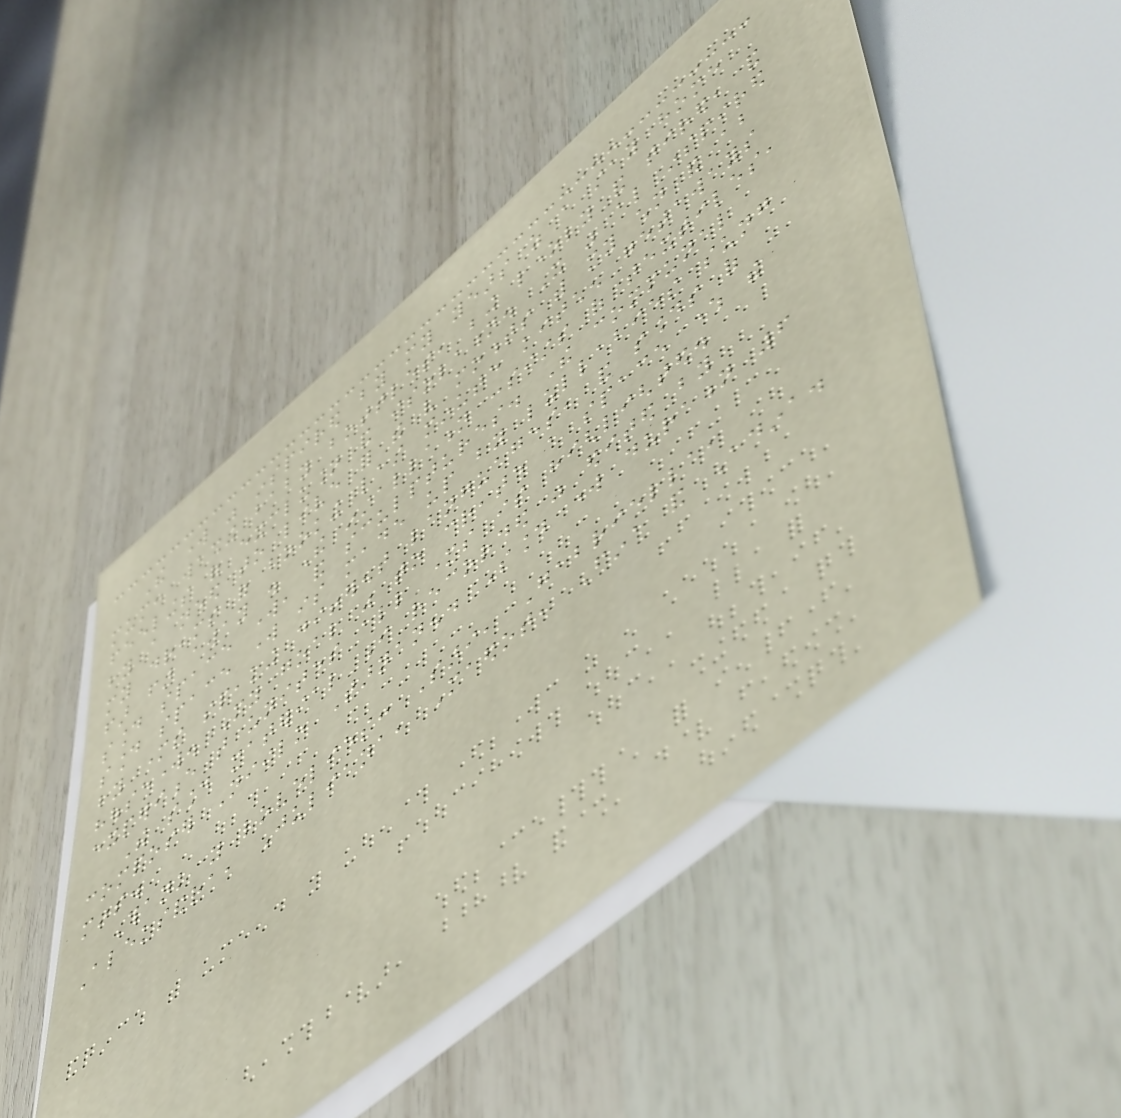The work was inspired by my years as a stay home
mum: washing baby bottles, being lonely and tired, and
feelings of exclusion and isolation. It was also inspired
by a need to live for the very moments with my children and about
my dreams of booking last minute kitchen getaways
far far away . The installation consists of textiles,
sound space work, and sculptures. The communal
sound space work is made up by lullabies sung
by mothers speaking different languages, and sounds of
housework. My goal was to create a space where the
experience that unites all mothers is highlighted.
The sound material I recorded was edited by
composer Niilo Tarnanen. Sound work duration 6
mins.
Thank you lovelies: Sari, Gabriella,
Aleksandra, Juliana, Maedot, Fina and Adina.
